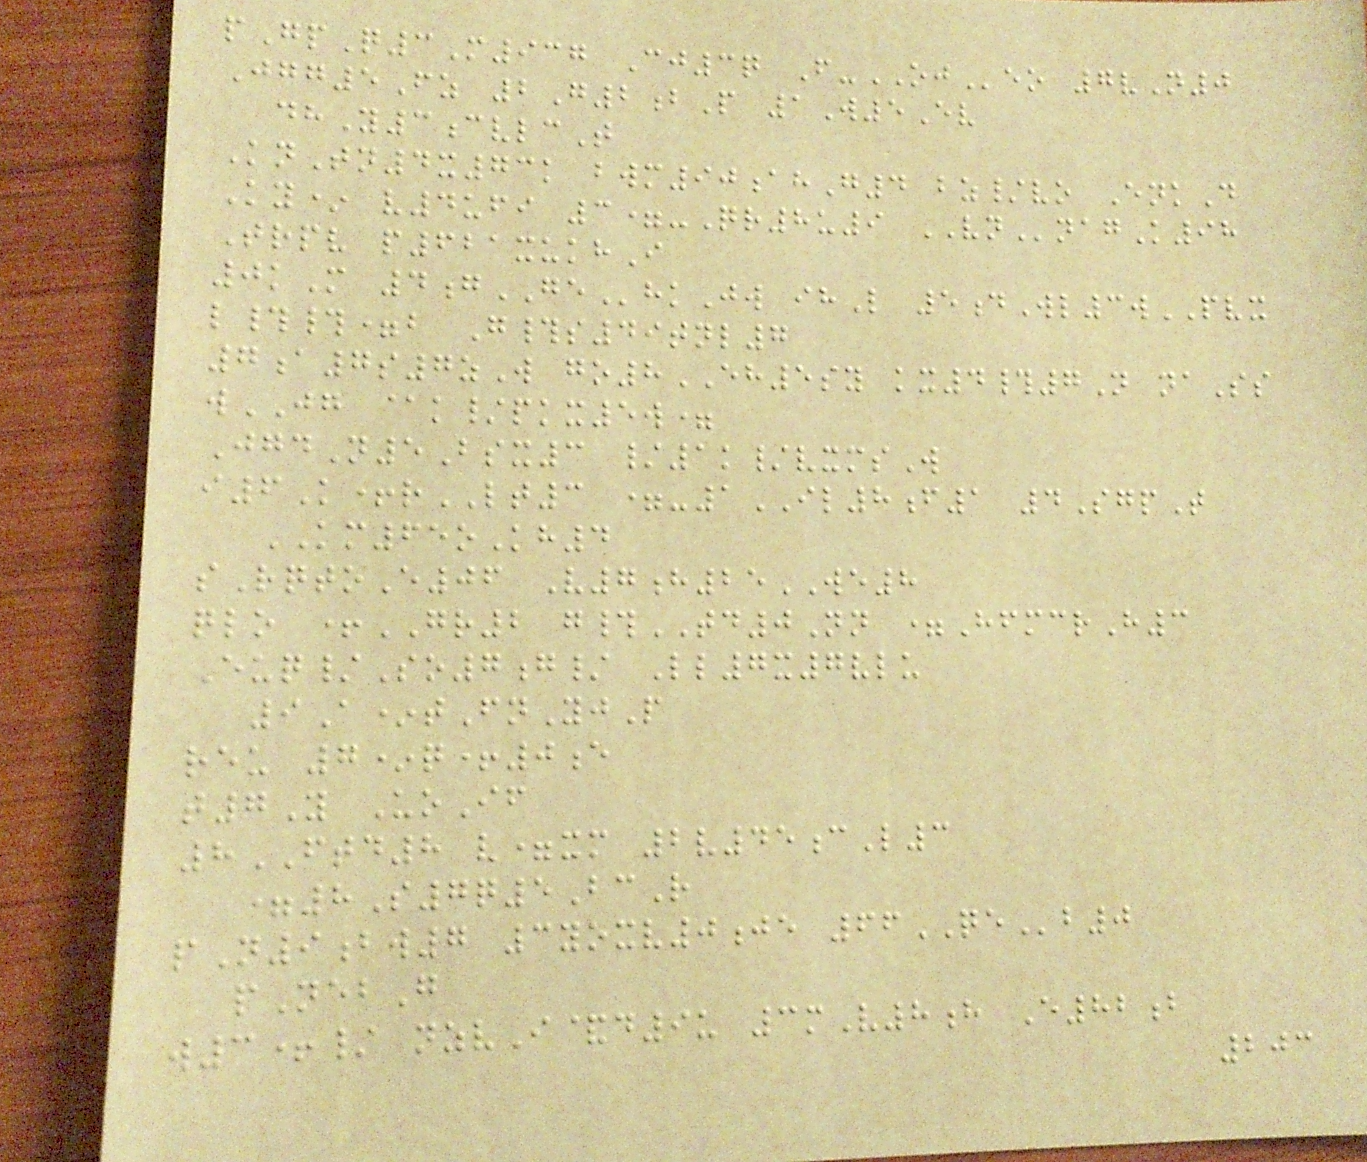pGpQ3M937 Cj3q F-OJeo 7vN0
Jgg5Fz 2G2bP 1W5Ev
dhY3cvlcT
KnTn4x73k bwm90ahG4 bz/vo EnkD
Ky* v4ufi 3=-Qr8u9 VNnagK98
Trpv p621xukhI
0kM 4gGEhkJw ihL 5dWl3wPVX
l##=b G#s49tnl7
7a7s7zW go8EH5sy kx4#7N naSs
wJG @k/pkx5w=
JgdN5Bsx3 /1k/vxmsW
i6K+rLT3 =-1IL8f1 4SgpT
KM65oKh4
sRqtoE06 V7h25WE8
qlo +GR2 g#TD0Nn =HfmcrH3
Euq/So7g/ Ll7x7vlu
9A*tFnYjP
reu 7*q+0e
t7Y UoIf
8FTD8 v=xm 2v45cL3
=8S7q5BcR
pN9bw7 3yoxv0je 66QEb0
pNebG
w3+/ nzvI&d9u 3mV8h E82b
203
